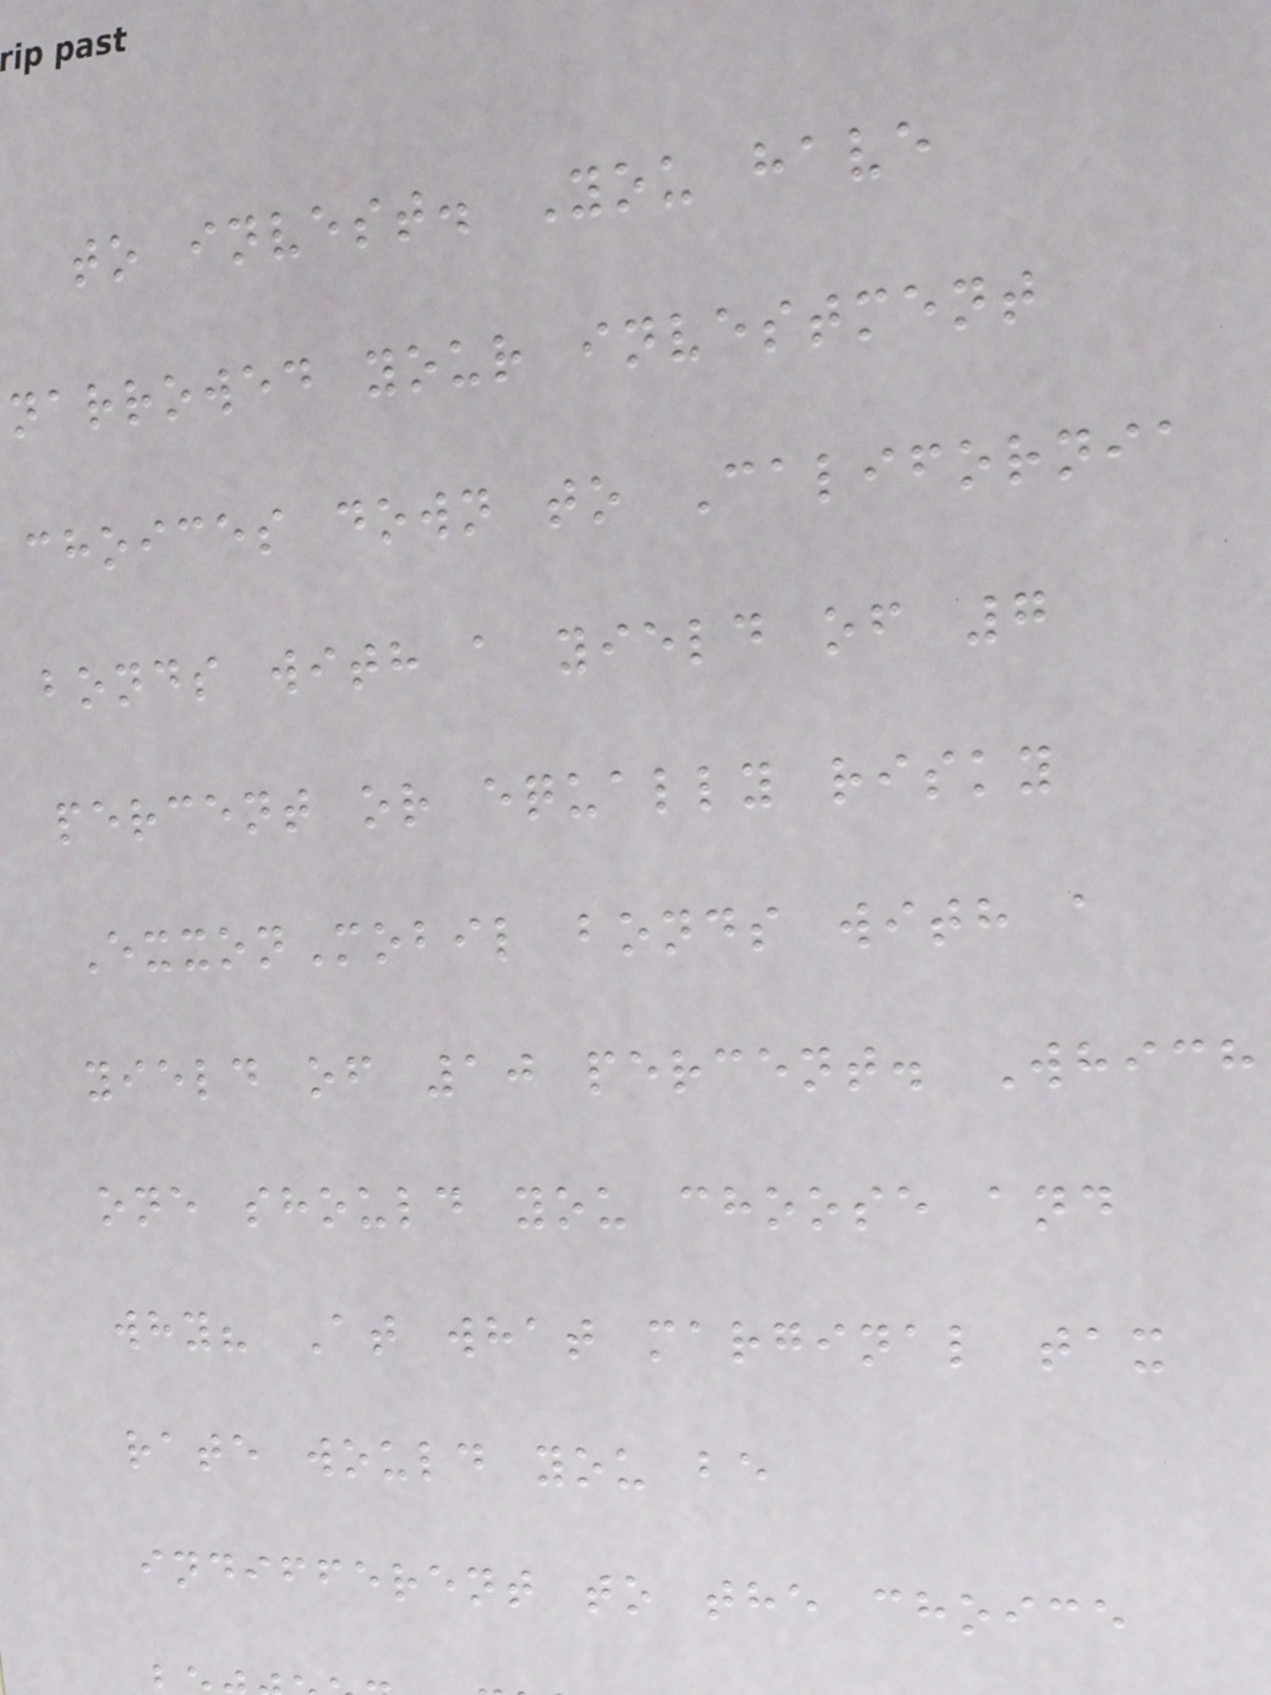to invest. You have
narrowed your investment
choices down to California
bonds with a yield of 7
percent or equally risky
ExxonMobil bonds with a
yield of 10 percent. Which
one should you choose and
why? At what marginal tax
rate would you be
indifferent to the choice
